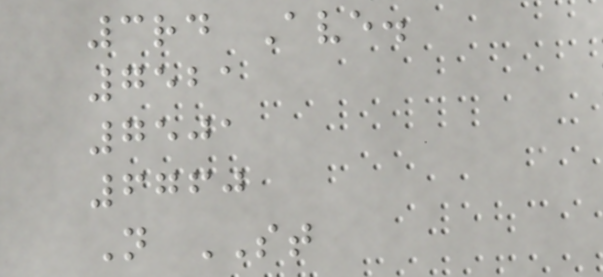3rd Ave.
7521
7501
6760
N ST
